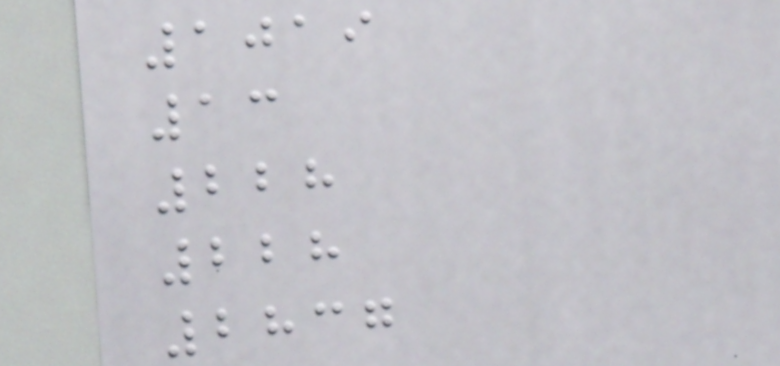1019
13
228
228
2837
